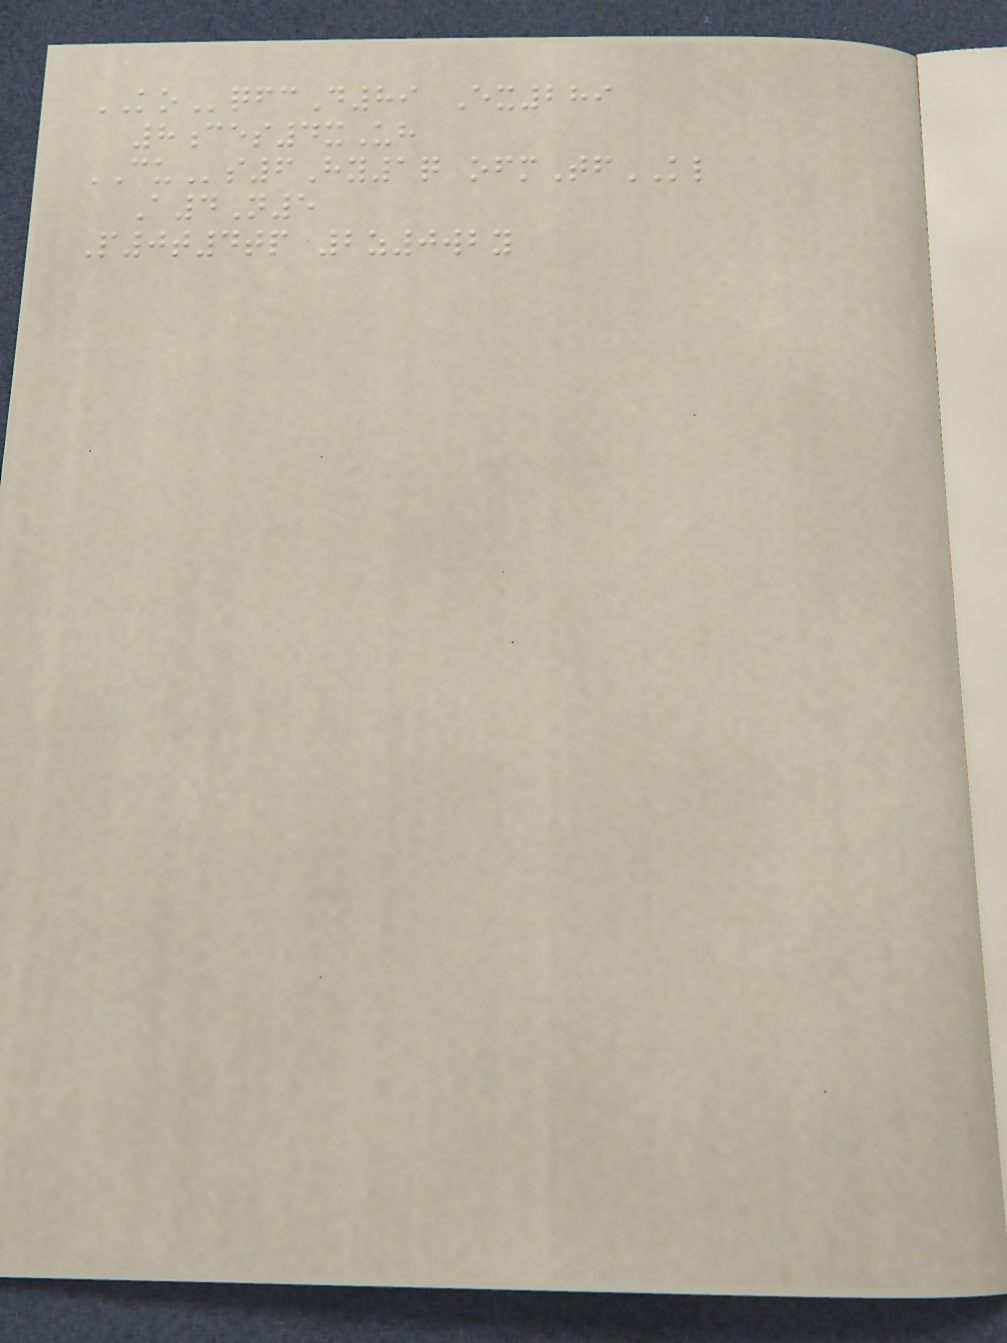KOqfcD89 Ex289
8ces4xUh
CUs6Hy1q ofmTfKL
A4N5
P0t4tp 2z0wby
